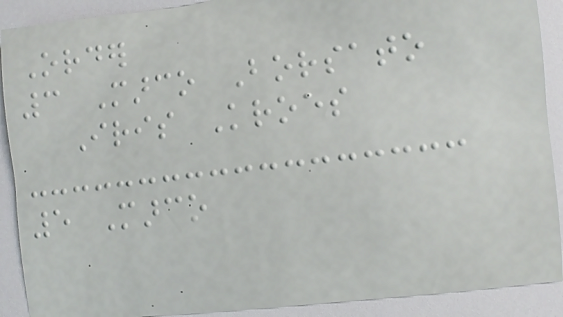Order
3 Marco Borsato
Iris Kroes
5 Marco
